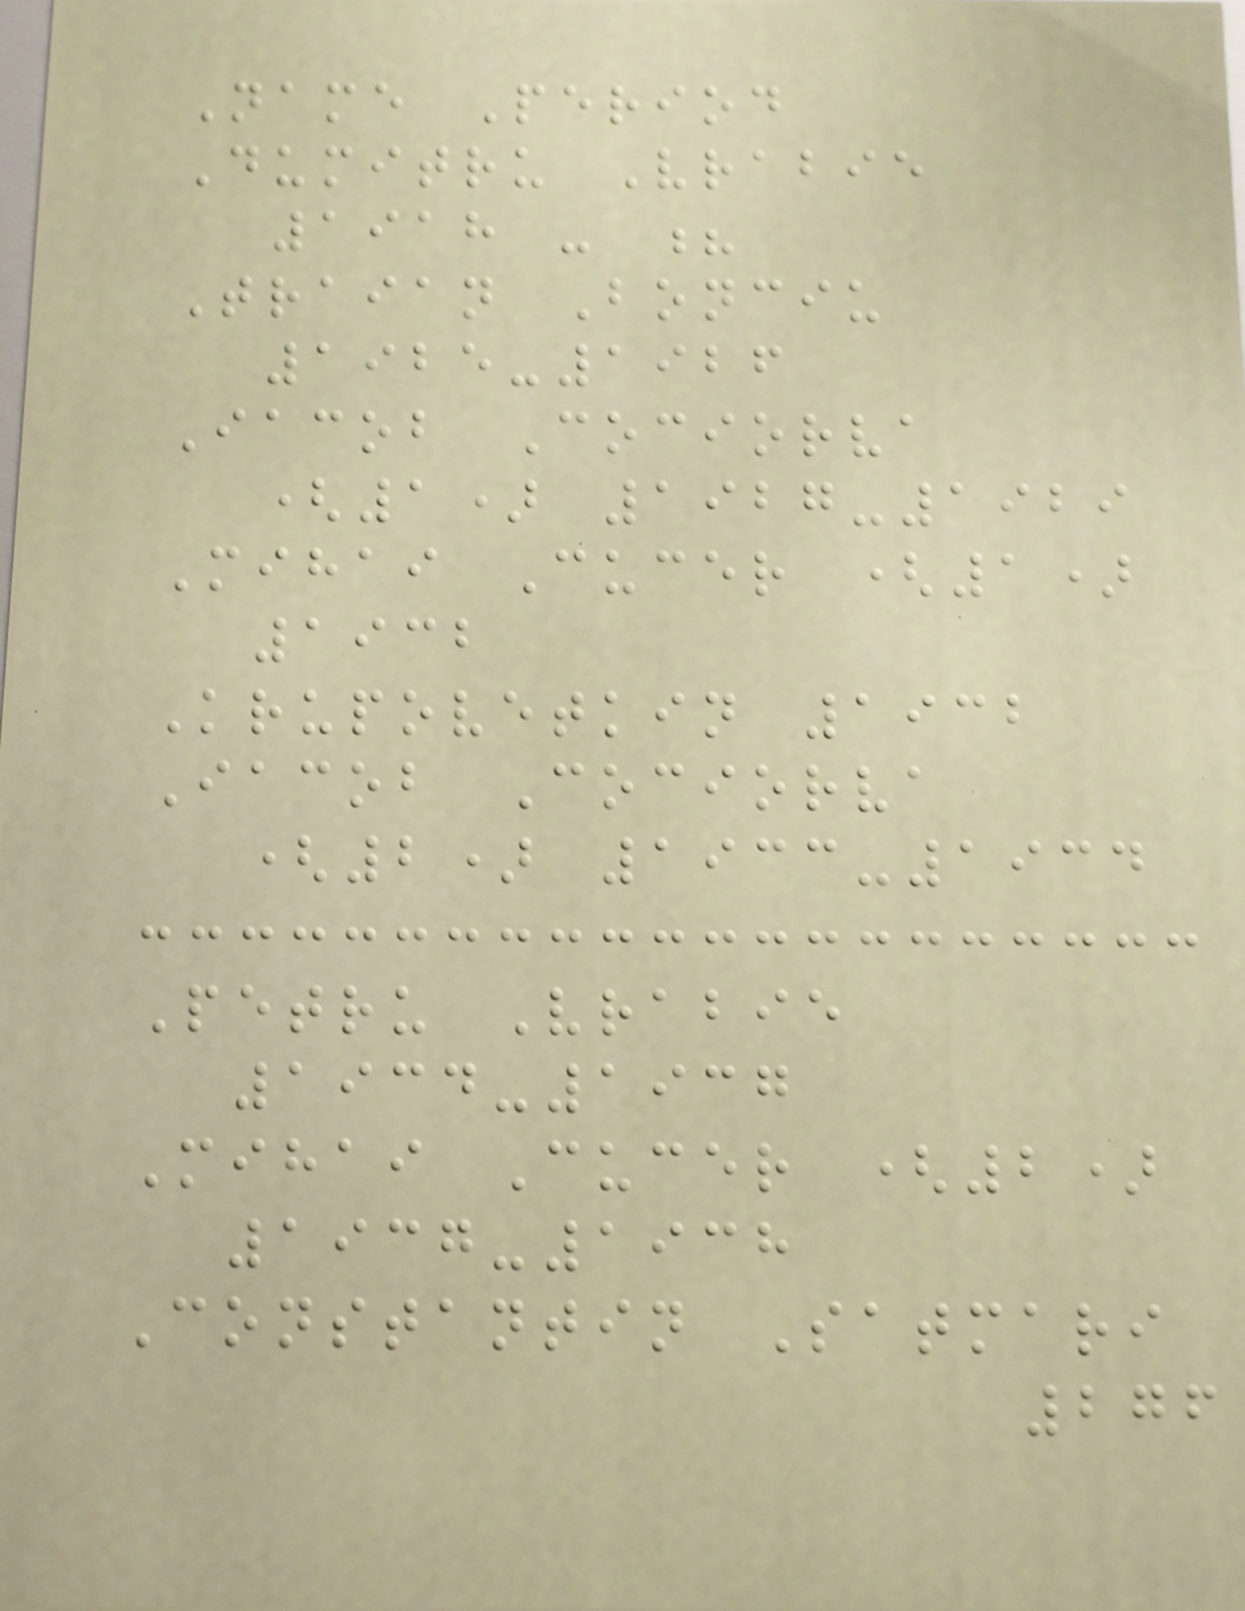Name Period
Dumitru Vrabie
1918 - ?
Traian Bonciu
1925-1926
Iacob Cociorva
(1) 1927-1929
Mihai Cucer (1)
1932
Krupovetkin 1932
Iacob Cociorva
(2) 1933-1934
Petru Vrabie
1934-1937
Mihai Cucer (2)
1937-1938
Constantin Satmari
276
